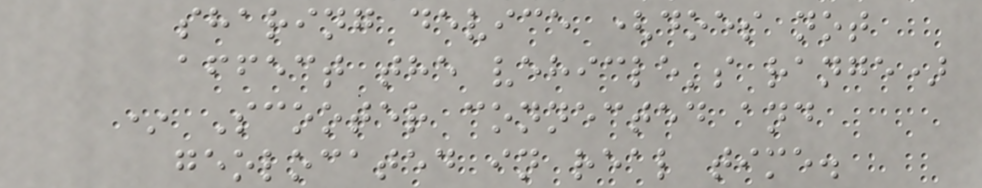sharing device (does not
affect the vehicle's range)
* Scooter connected and
geolocated in real time.
